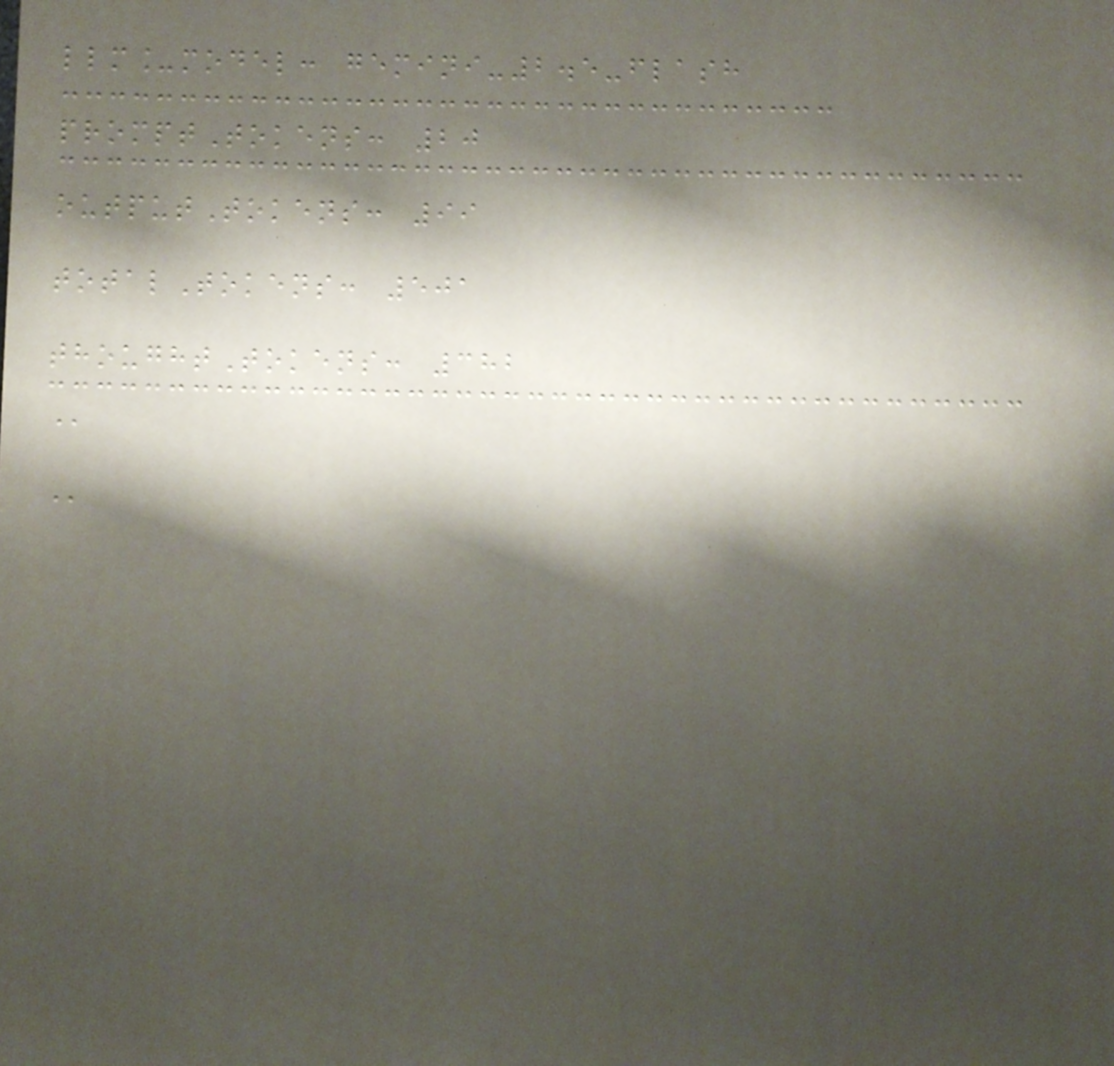llm_model: gemini-2.5-flash
promptTokens: 20
outputTokens: 99
totalTokens: 501
thoughtTokens: 382
@
@
